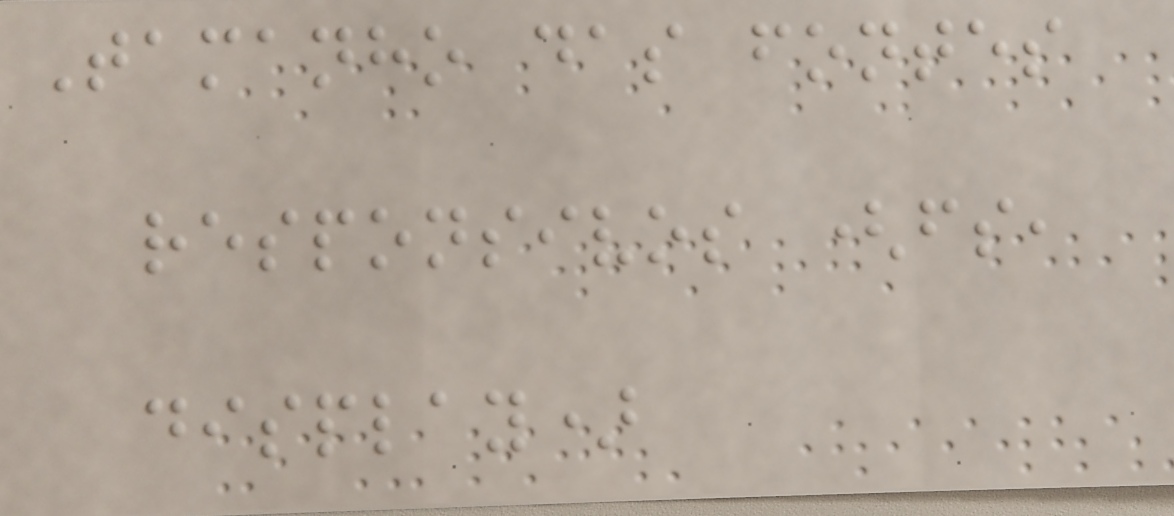Tamanho das fontes
responsivos (fs,
display)
